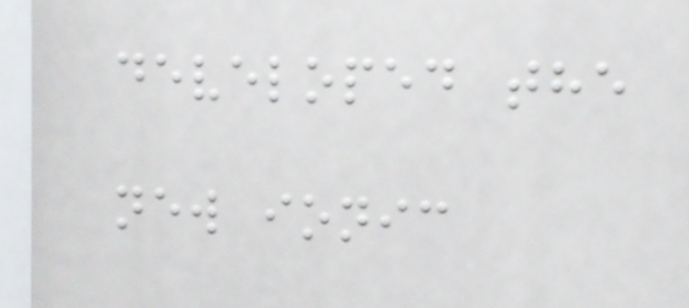developed the
new ionic
